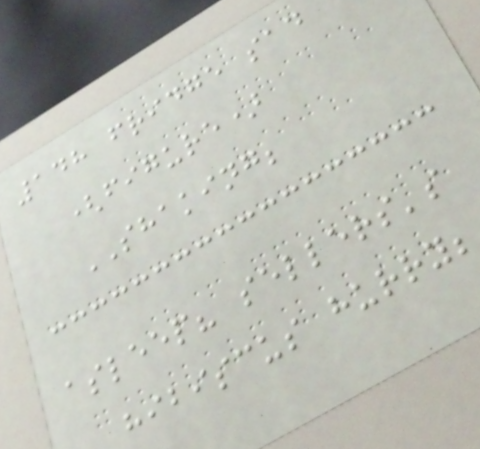148 fridge sad
(figure)
SHAKING;
asleep? sellers's
hibiscus hurry;
